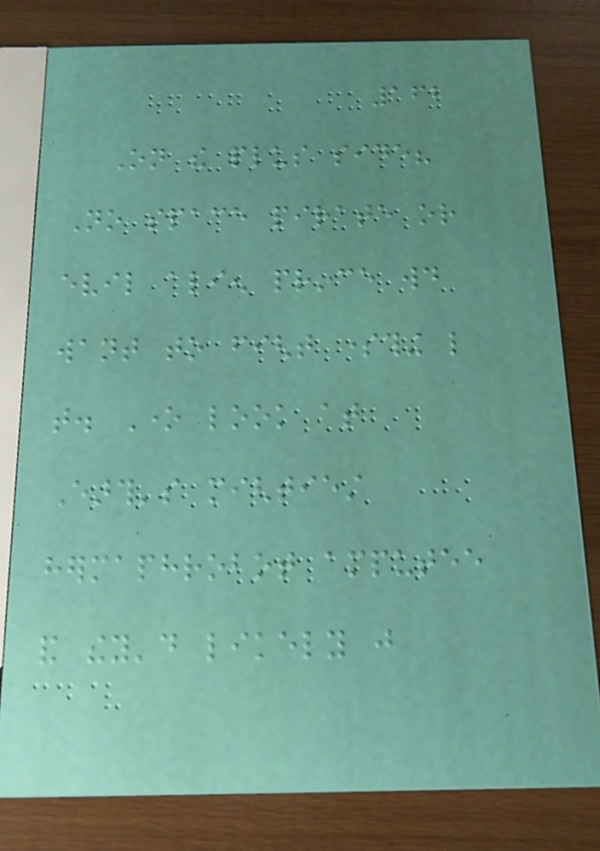162
On the plus side?
No space pirate or
evil alien prince would
want to fight something like
that. One look at
Earth's mightiest
hermaphrobot amputee
and they'd likely just
